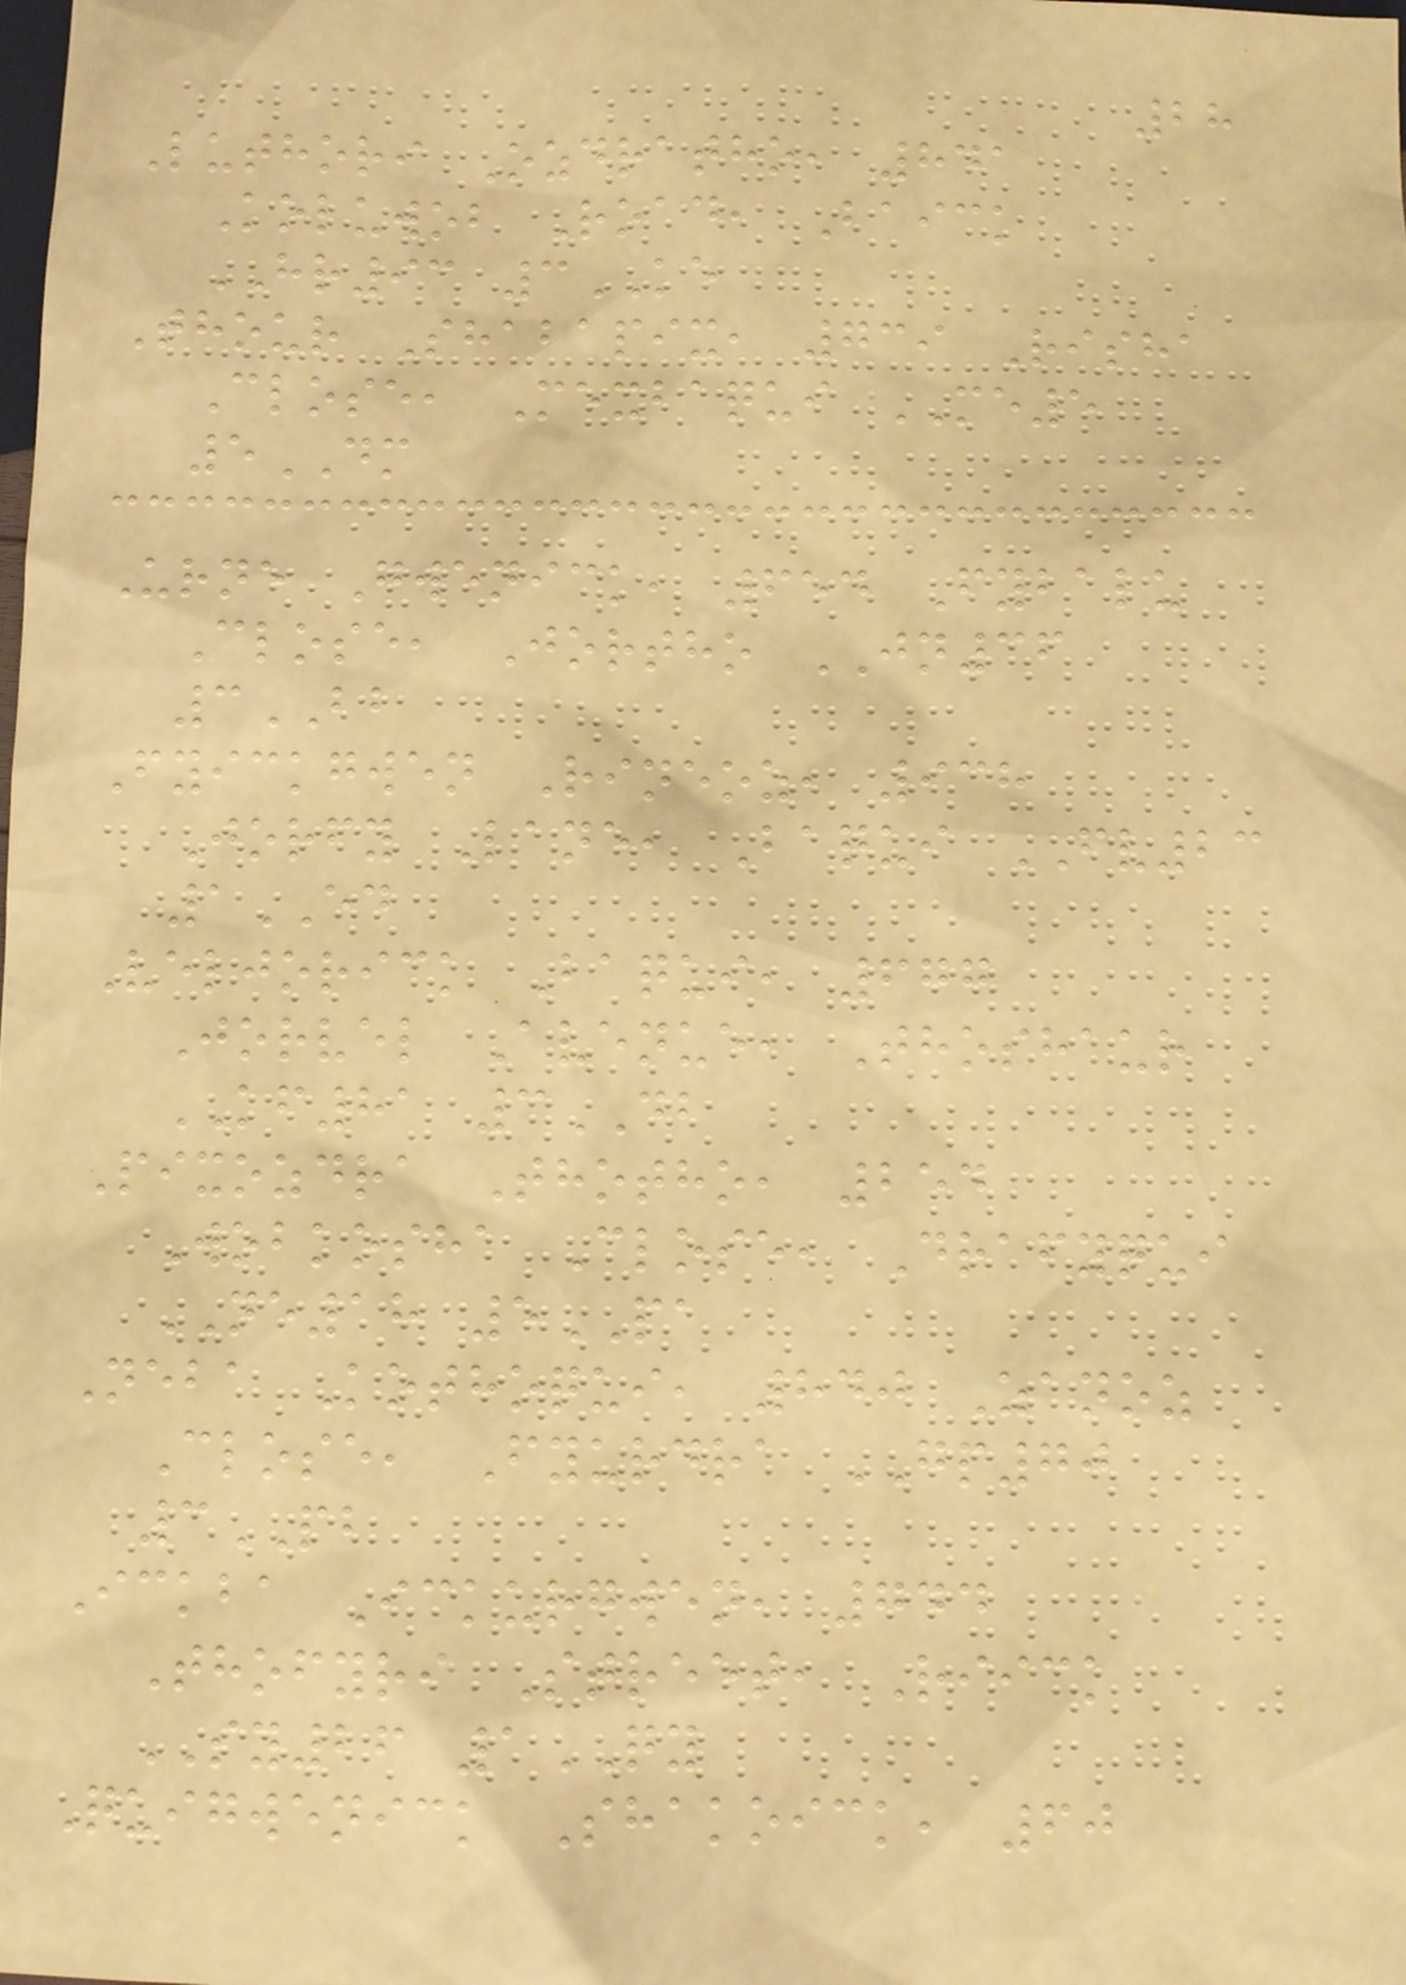28
Luthori Ozdratho, 841
Koluwob Road, Baick
HR93 3KE
Thour Shabapix, 739 Risha
Close, Mexbaqui ME5
5DM
Urne Gwenick, 654 Fybalu
Close, Jortho JN36
3BB
Fyickgwen Rineoz, 938
Jorfy Lane, Baqui FV23
1ED
Veljorick Baqui, 677
Jorvel Avenue, Thoshaur
KF81 3DB
Pixozdra Thotho, 254
Wobkosha Close, Drafyqui
NE18 5PA
Neba Kothoqui, 840 Zanoz
Close, Fyurdra GP70
3PB
Ickba Ickurgwen, 744
Thofyri Street, Riick
SY26 1QY
Quigwenick Shakoick, 60
